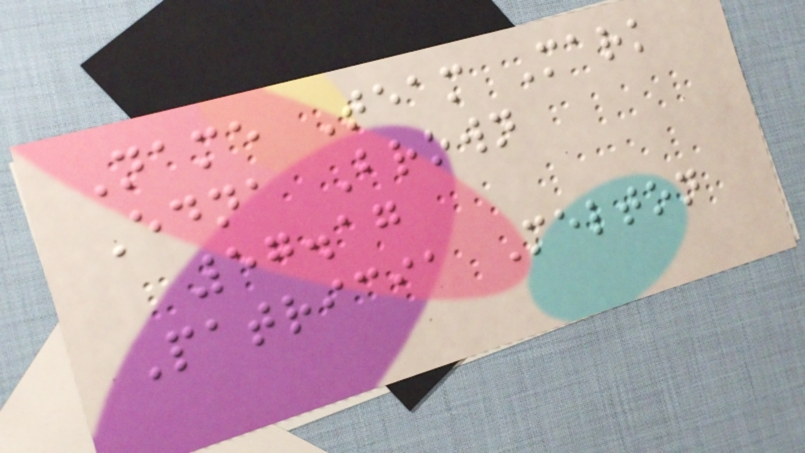Name Team Mark
Edna Brown
57.17
Patricia Melton
